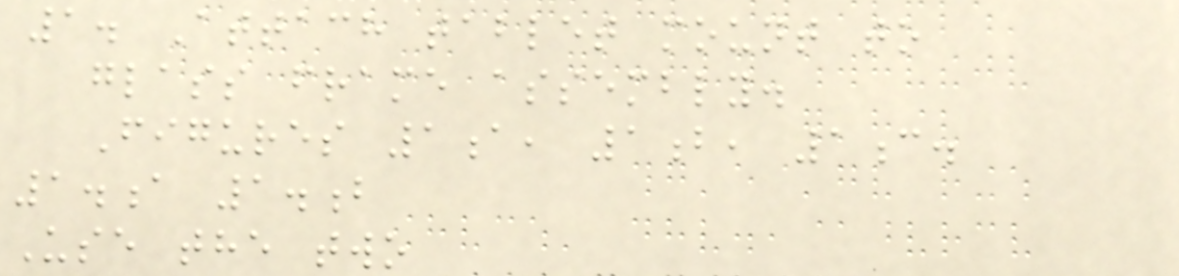1. Attach tablet mount to
glass frame assembly.
Figures 1a, 1b, 1c.
1.a 1.b
Use the two
